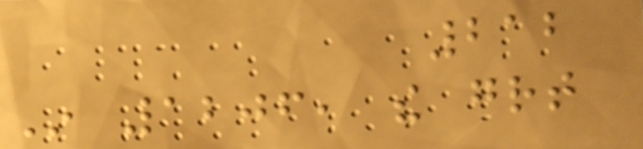212
In 1206, the great
